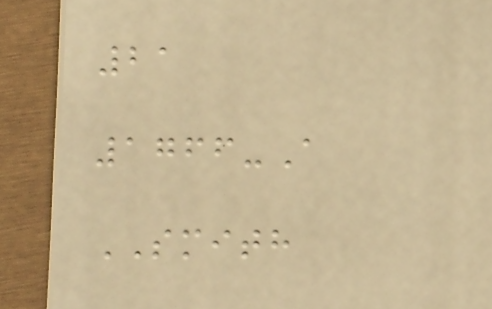21
1766-A
SMITH
